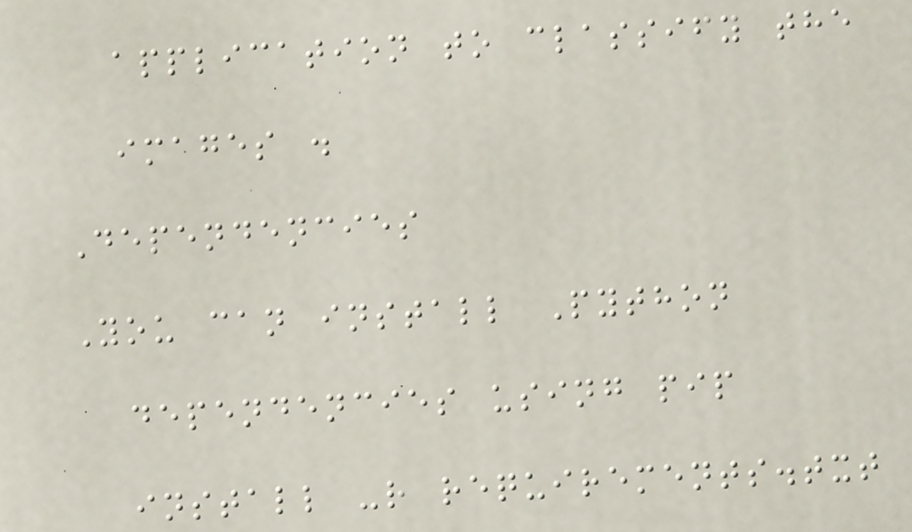application to classify the
images .
Dependencies
You can install Python
dependencies using pip
install -r requirements.txt
